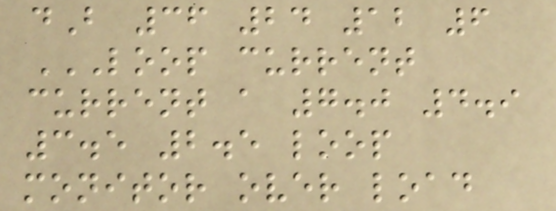dB 36 24 12 6
LOOP CURRENT
CURRENT A 7.0 4.9
3.5 2.5 LOOP
MONITOR OVER LOAD
